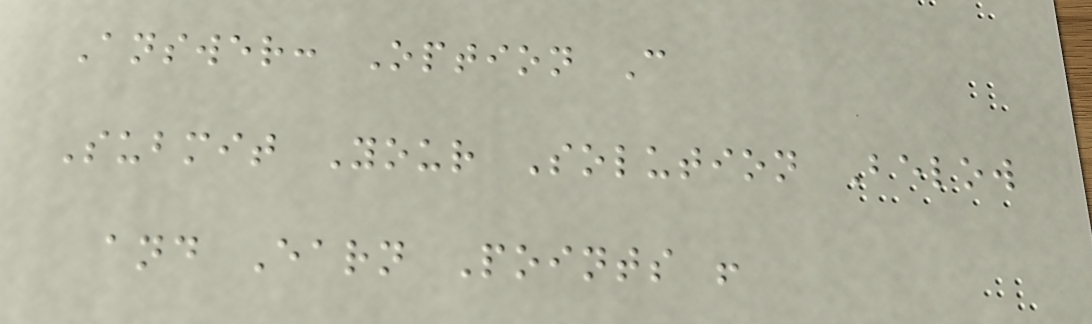Answer: Option C
Submit Your Solution Below
and Earn Points !
